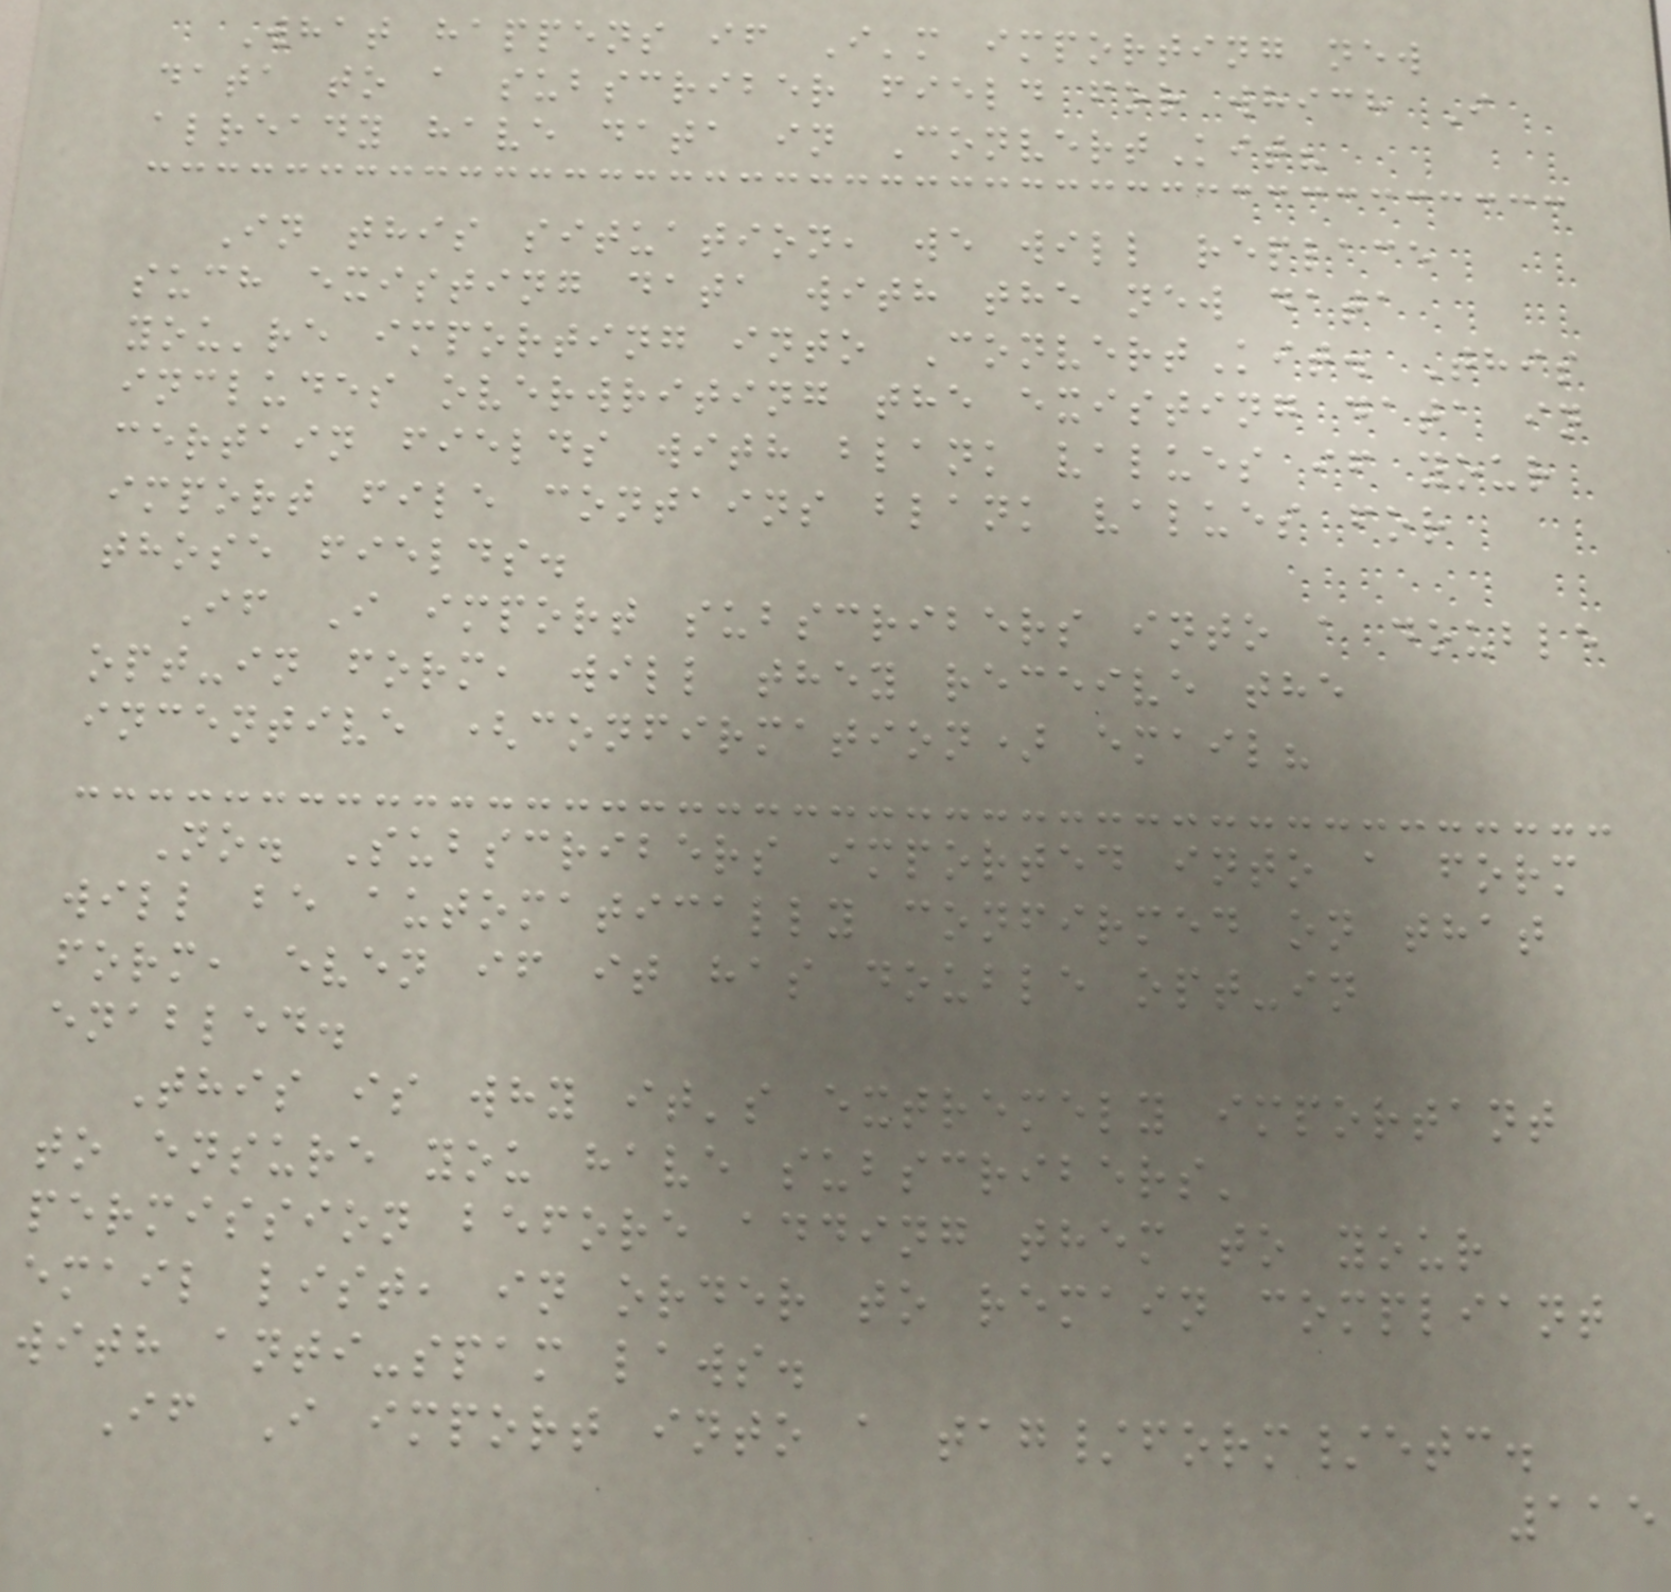What happens if I'm importing new
data to a subscriber field for which I
already have data in ConvertKit?
In this situation, we will replace
such existing data with the new data
you're importing into ConvertKit. This
includes overwriting the existing data in
certain fields with blank values if your
import file contains blank values for
those fields.
If I import subscribers into a double
opt-in form, will they receive the
incentive (confirmation) email?
No. Subscribers imported into a form
will be automatically confirmed on that
form, even if it has double opt-in
enabled.
This is why it's extremely important
to ensure you have subscribers'
permission before adding them to your
email list, in order to remain compliant
with anti-spam laws.
If I import into a tag/form/etc.
115
